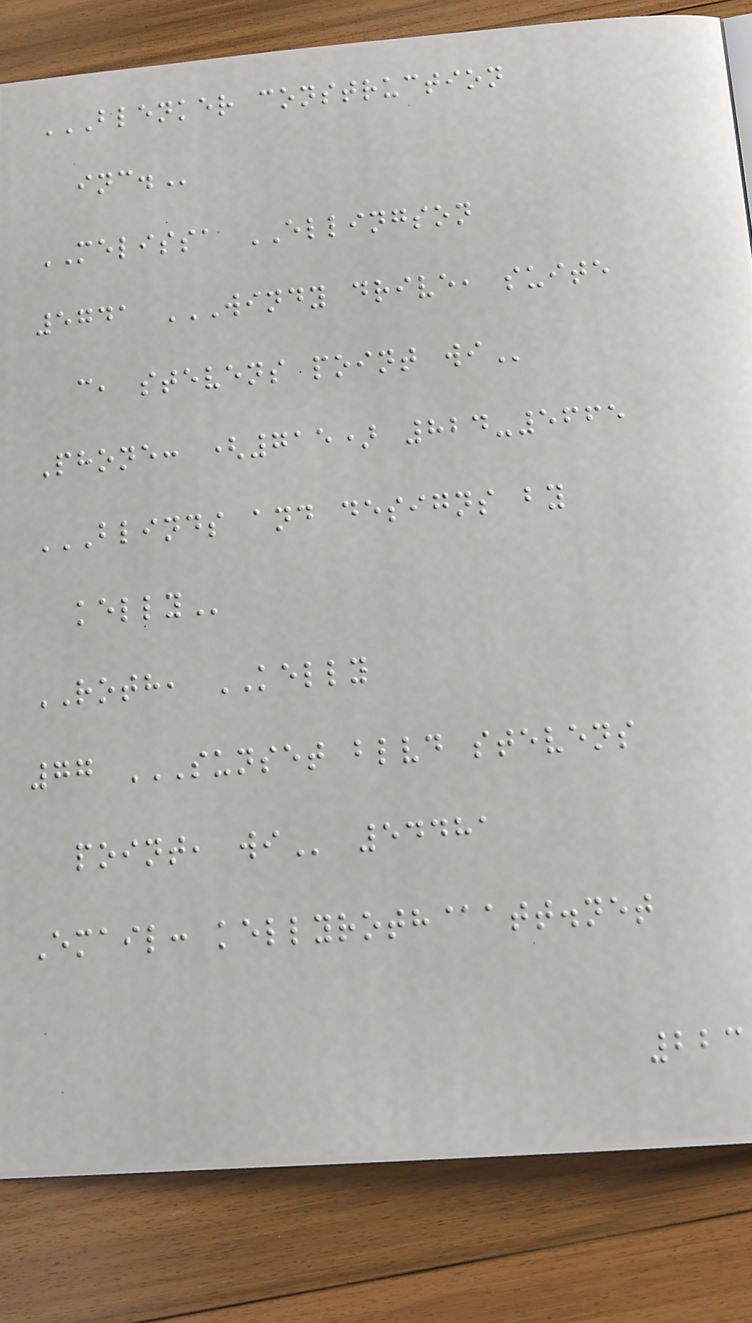BLENKER CONSTRUCTION
INC.
MELISSA ELLINGSON
5741 WINDY DRIVE, SUITE
C, STEVENS POINT WI
Phone: (715) 824-5665
BLINDS AND DESIGNS BY
KELLY
ROTH, KELLY
77 SUNSET BLVD STEVENS
POINT, WI 54481
Email: kellyroth@att.net
223
